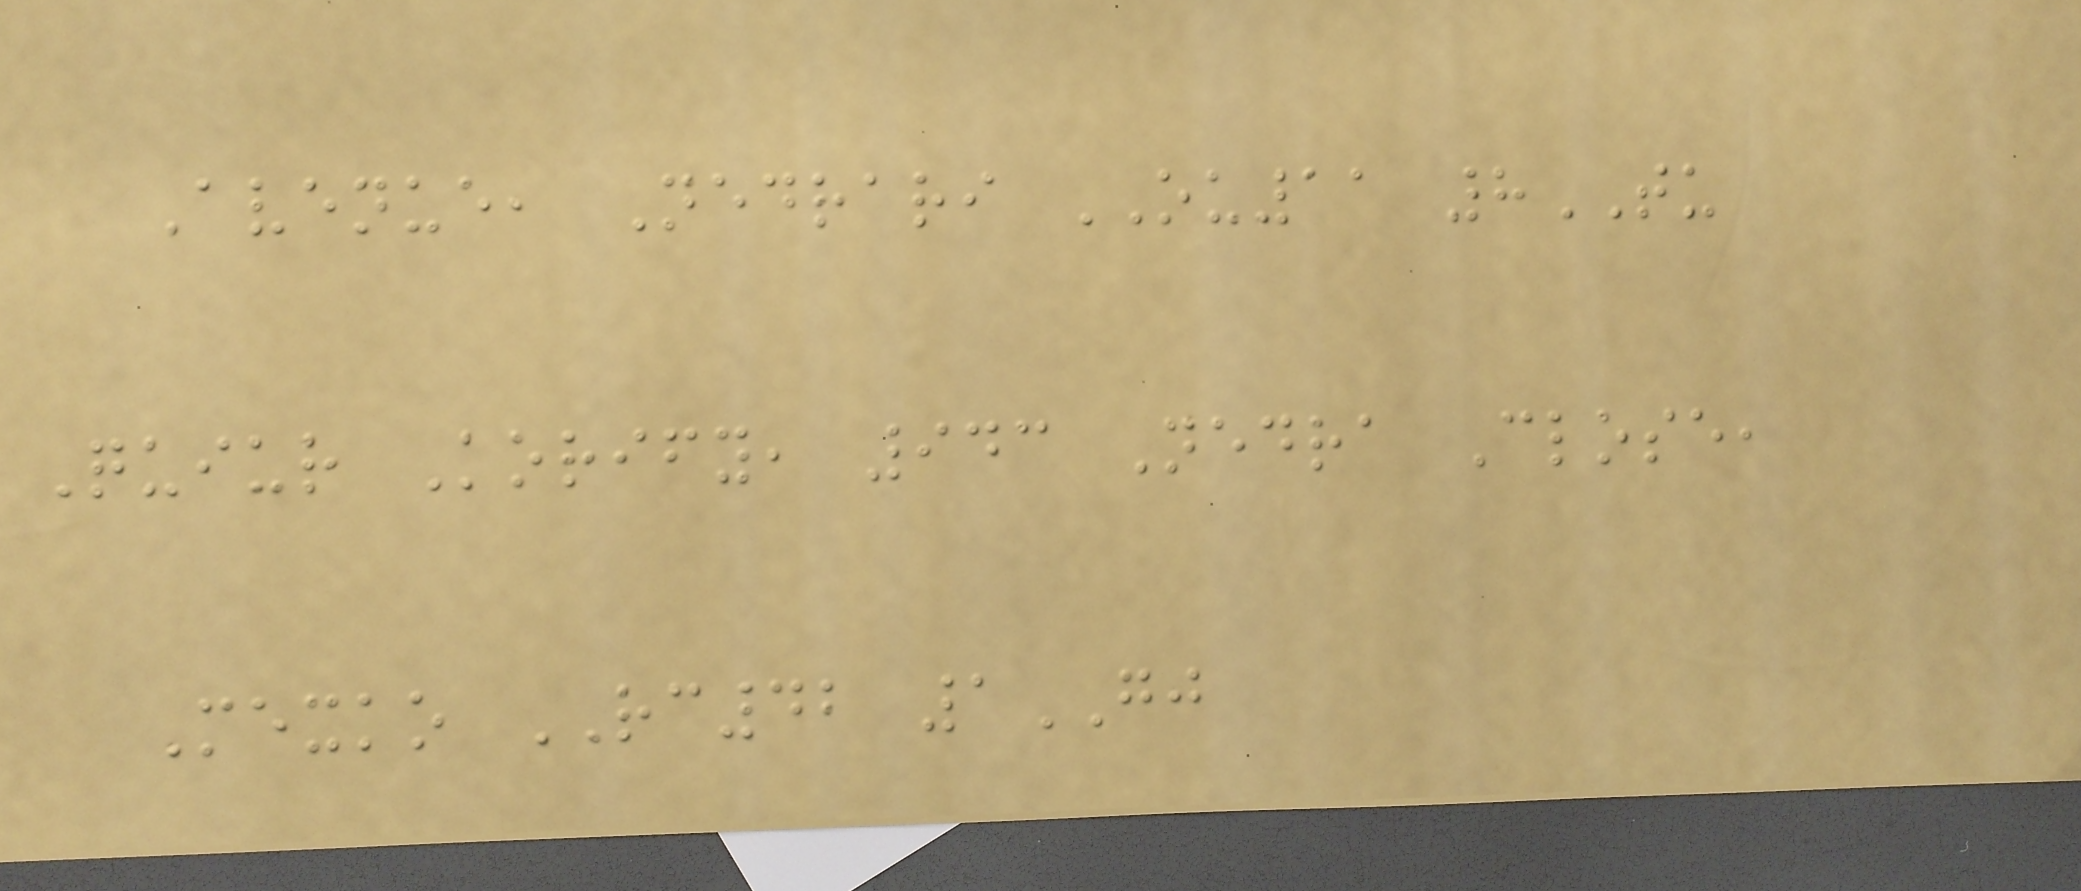Avenue, Nedrari OU11 8TU
Quiur Korify, 943 Nedra Close,
Mexko RC42 1GJ
